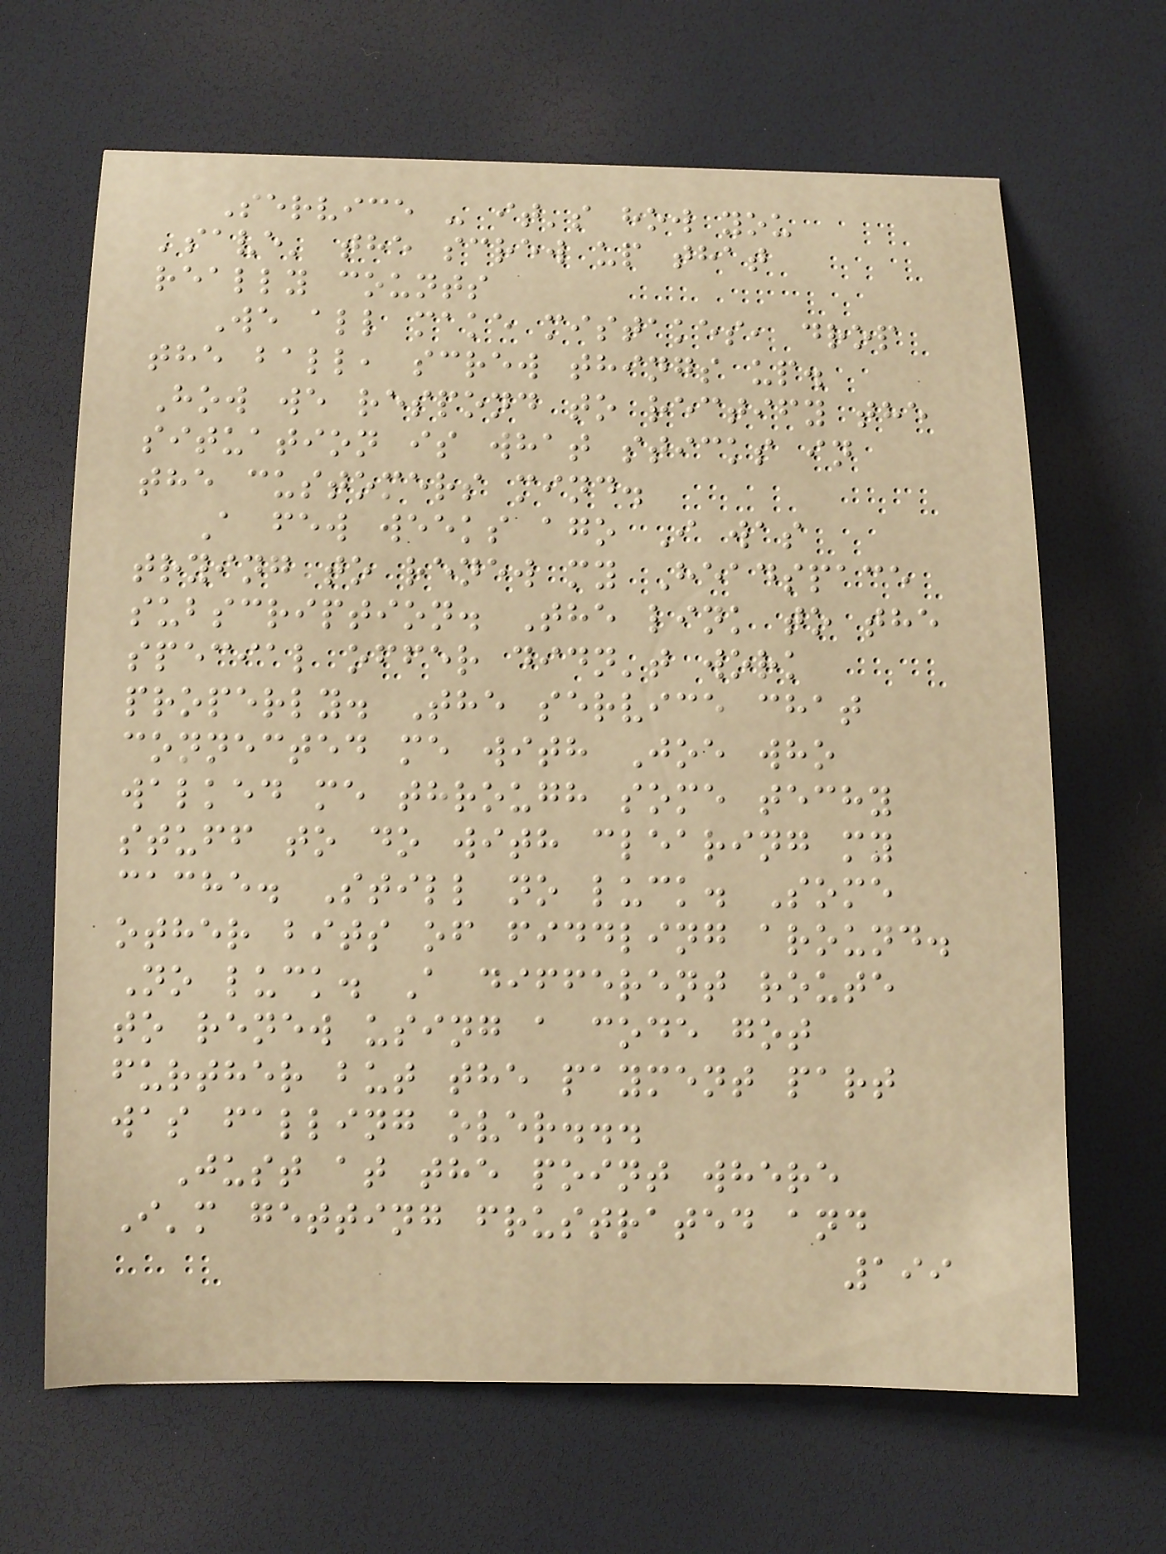Service - it's how you
'save' the screw up that
really counts
We all make mistakes, drop
the ball, screw things up.
How we respond to rectify the
situation is what sticks in
the customers mind.
A few weeks ago I was
trying to renew my Headspace
subscription. The link to the
special offer didn't work
properly. The service chat
connected me with Joe who
walked me through some techy
stuff to do with clearing my
cache. Still no luck. Some
other bits of fiddling around.
No luck. A different route
to renew using a code got
further but the payment part
was falling over...
Just at the point where
I'm getting frustrated and
199
